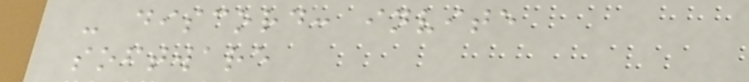- discord: invite
software
